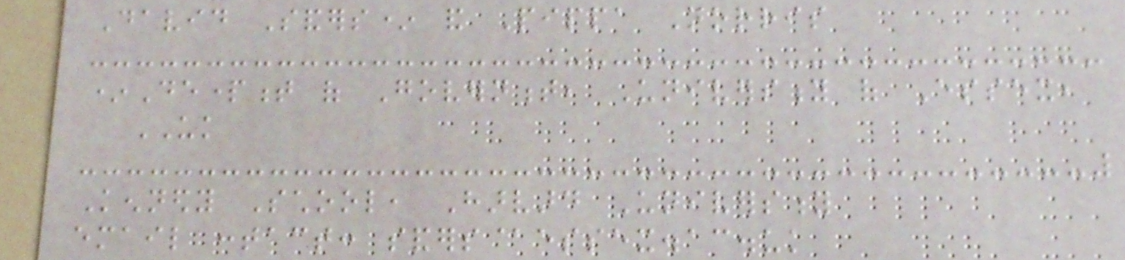David Sanders* and Pippa Norris
*Department of Government, University of Essex,
UK
Kennedy School, Harvard University
email contact: sanders@essex.ac.uk
